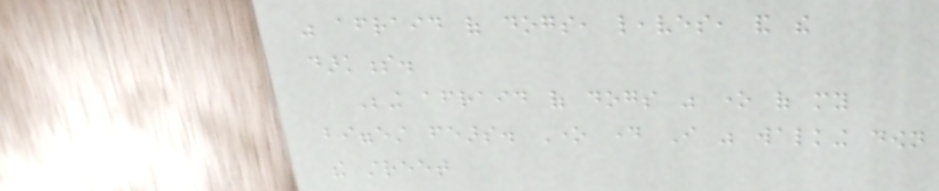was afraid of dogs, leaves, and the
darkness.
Being afraid of dogs was one of my
biggest fears. One day I was walking down
the street
